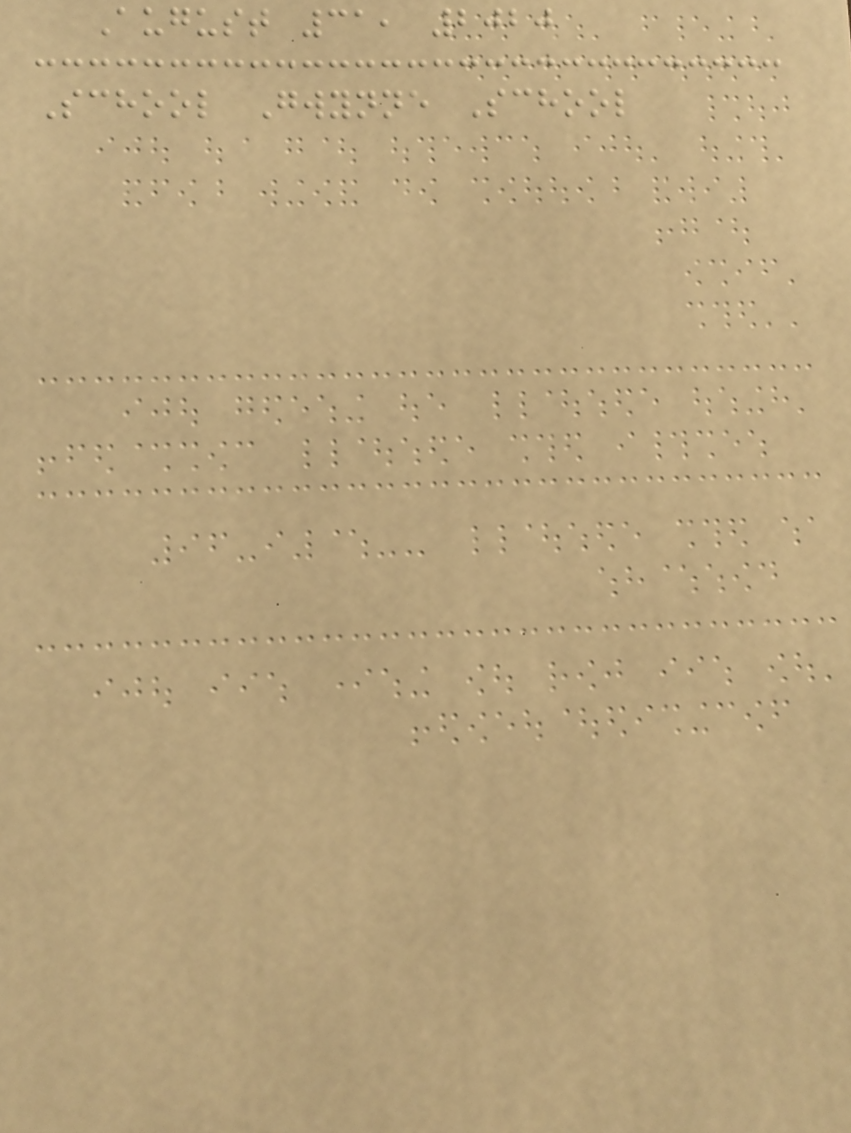August 31, 2020
School Gwynne School
